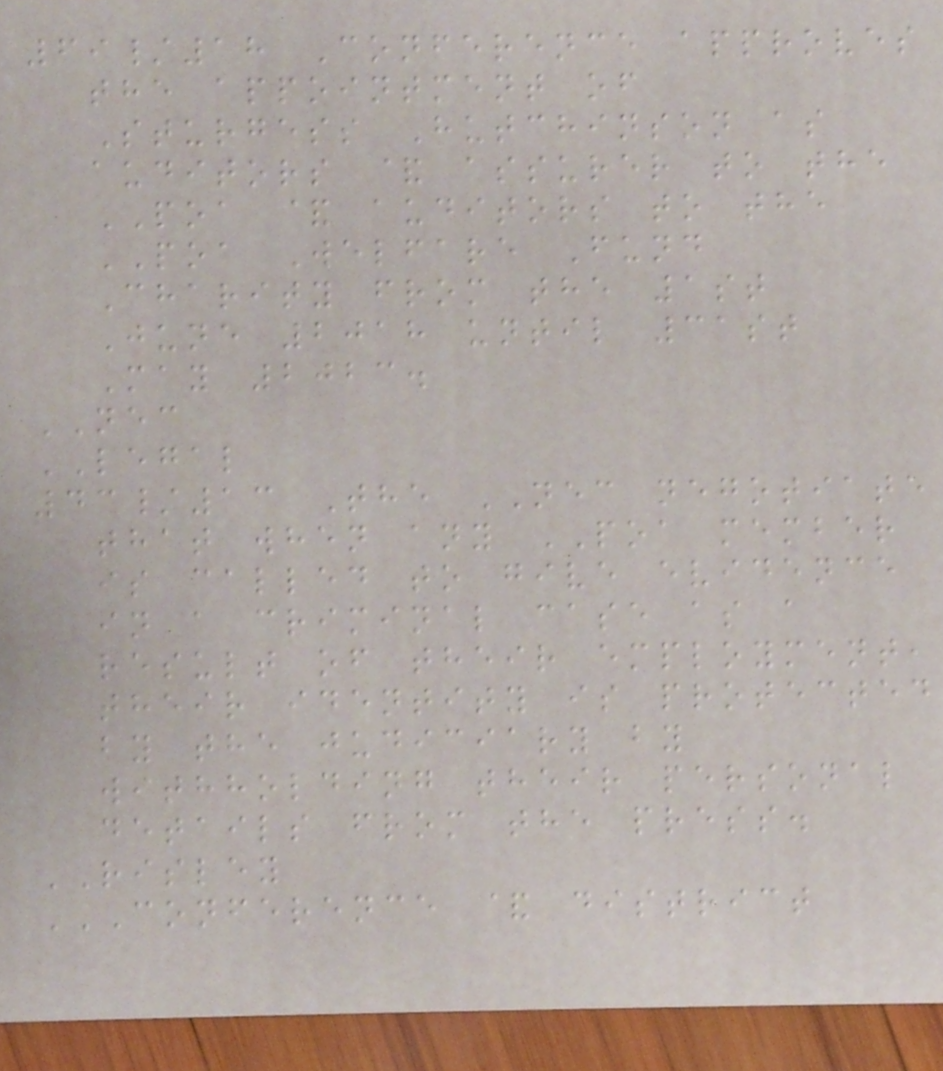69/18 Conference approves
the appointment of
Sturgess Hutchinson as
auditors & assurer to the
POA & auditors to the
POA Welfare Fund
Charity from the 1st
June 2018 until 31st
May 2023.
NEC
LEGAL
43/13 The NEC negotiate
that when any POA member
is called to give evidence
in a criminal case as a
result of their employment,
their identity is protected
by the judiciary by
withholding their personal
details from the press.
RISLEY
CONFERENCE & DISTRICT
